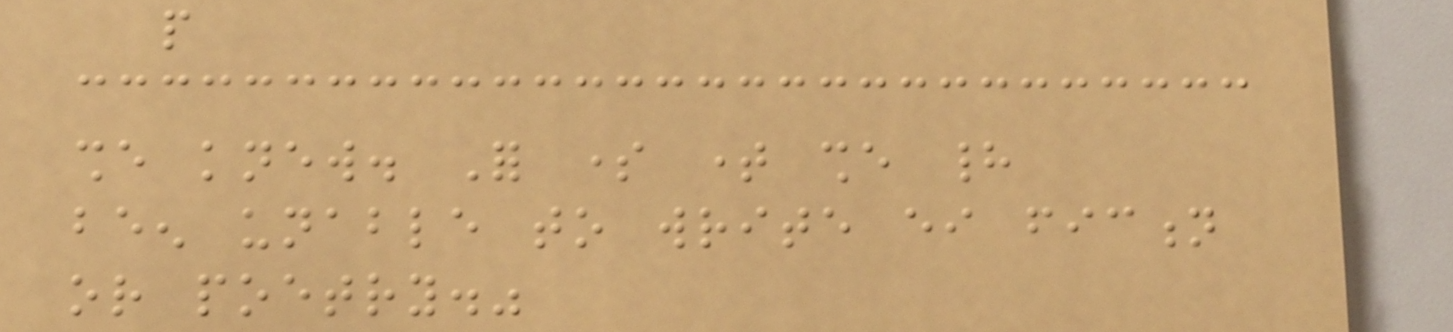people
she knew. For some time she had
been unable to write either fiction
or poetry."
